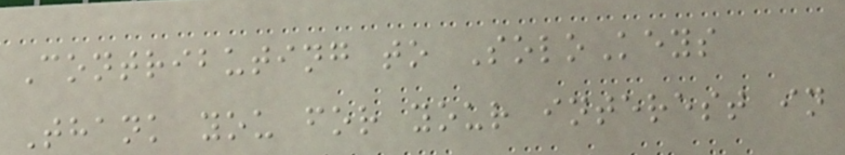Contributing to SoloKeys
Thank you for your interest in
